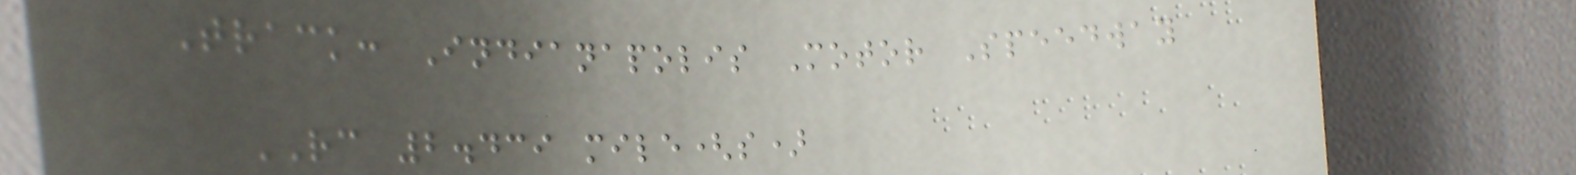Track: Indianapolis Motor Speedway
RC 2.439 mile(s)
